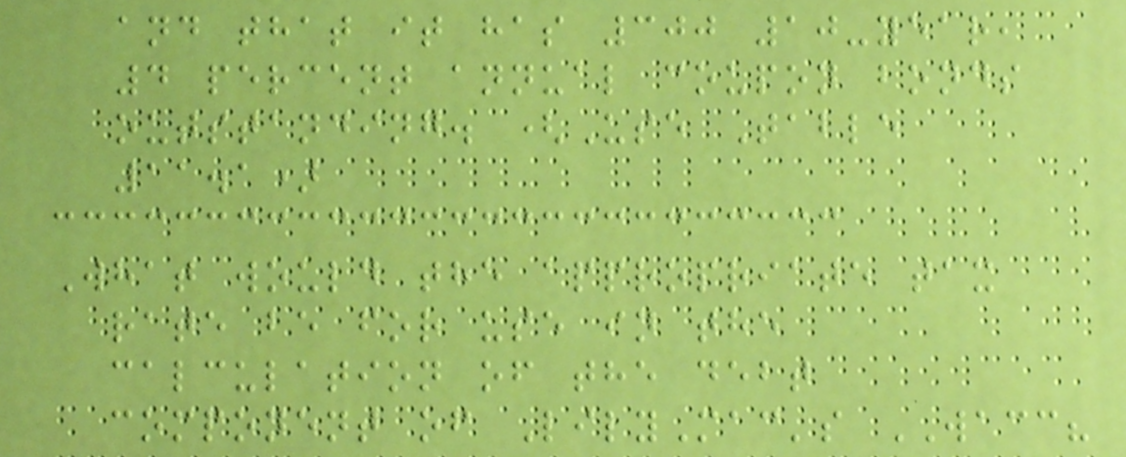and that it has 300 10-year,
4 percent annual coupon bonds
outstanding. (Use Table
11.1)
What would the appropriate tax
rate be for use in the
calculation of the debt
component of LilyMac's WACC?
